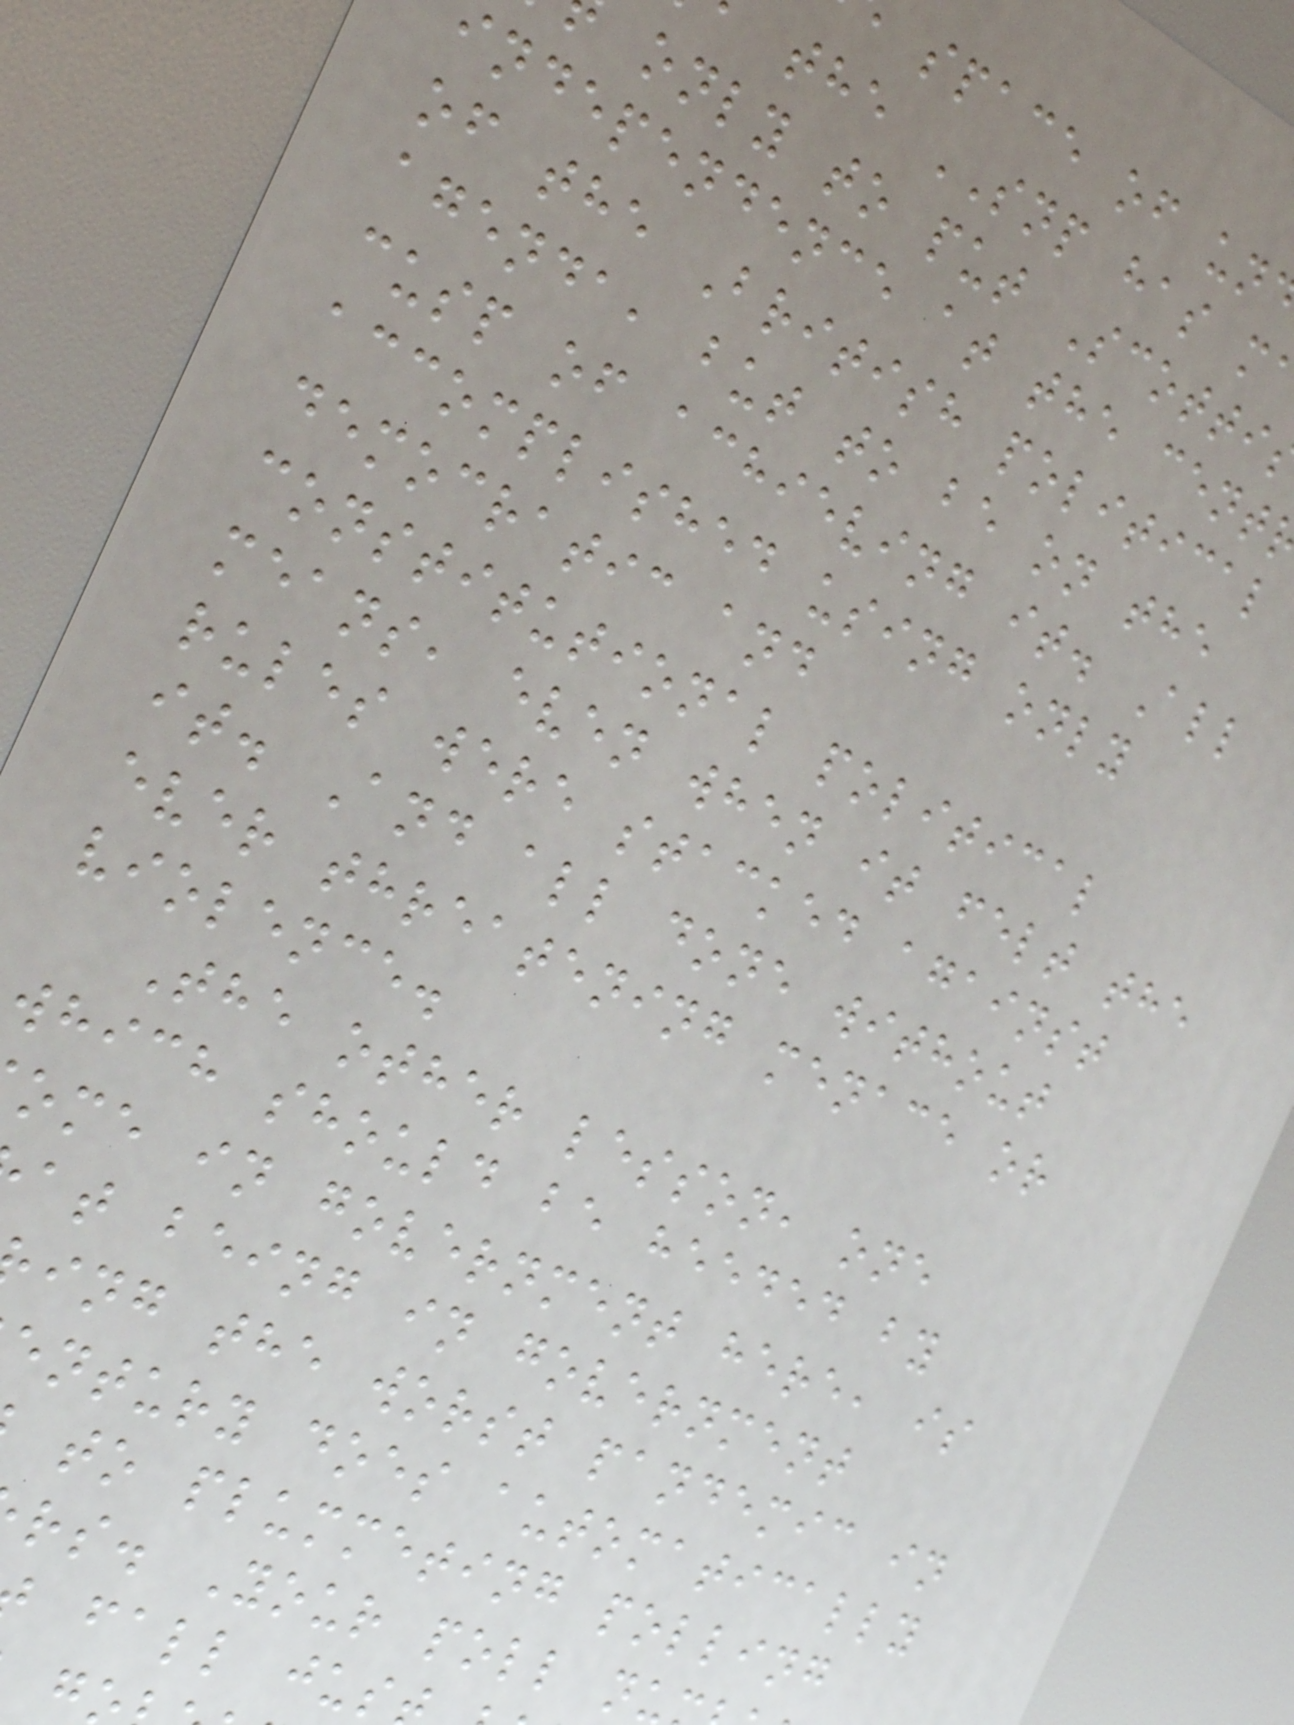space of un
the SNP has m
only to put Scotti
independence at the cent
of the British political
agenda, but to be on the
cusp of achieving it. All
accomplished using only
democratic and
constitutional political
means, even when it felt the
rules were stacked against
it. And all done without
ever threatening menace or
violence.
The other lesson, one
which should be heeded by
ome in government here, is
at being in government
ing the worst pandemic in
entury does automatically
to plummeting polling
rs. Your poll nu
fall jus
